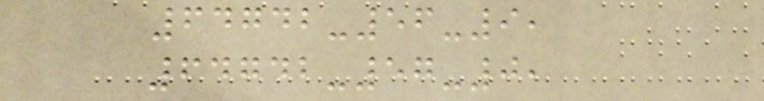64742-56-9,
64742-57-0,
